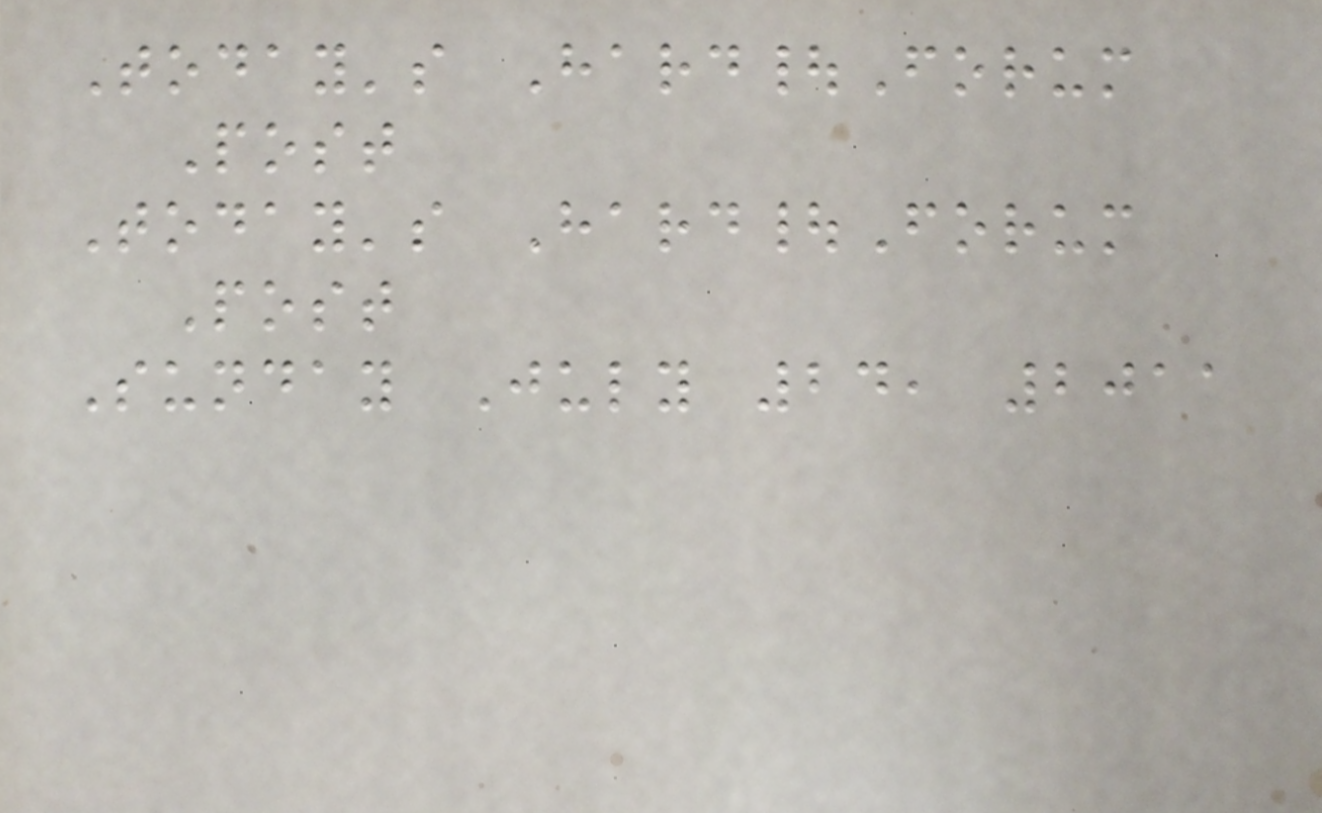Today's Hard|Forum
Post
Today's Hard|Forum
Post
Sunday July 24, 2011
